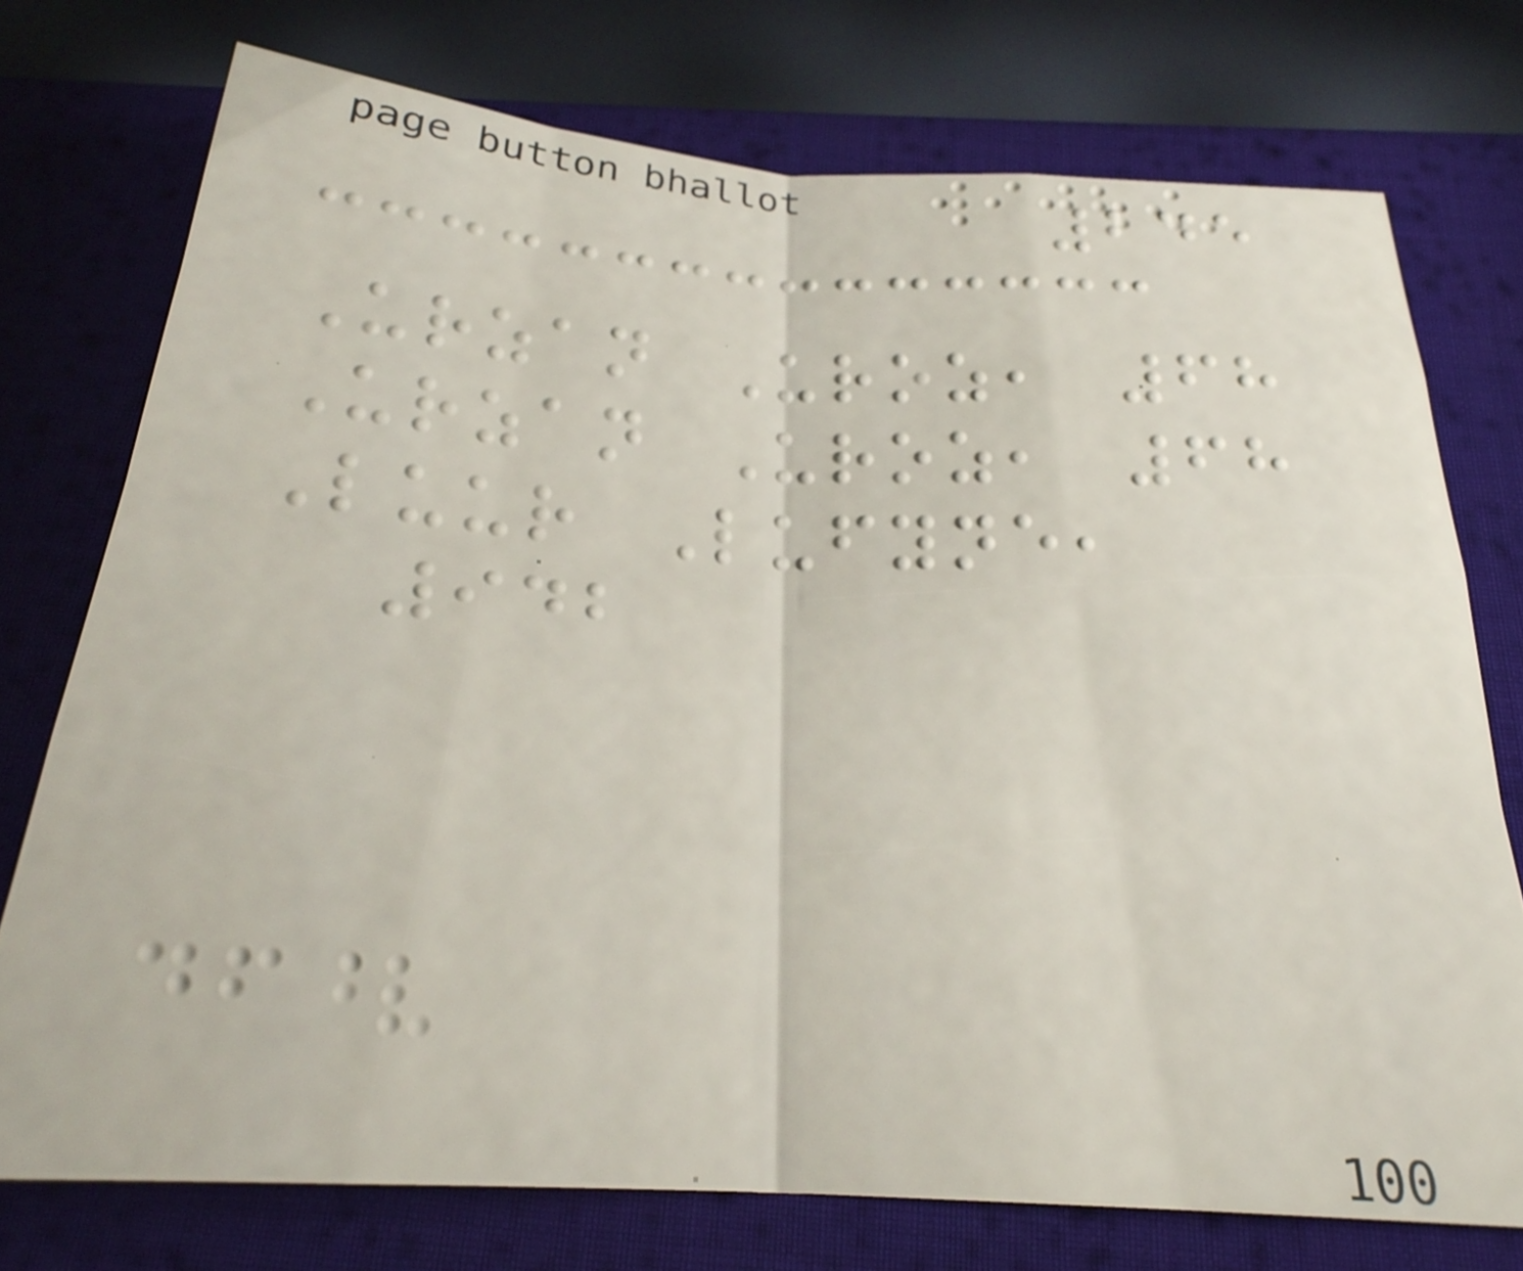245
Urzan Uroz, 68
Urzan Uroz, 68
Luur Lufyne,
942
